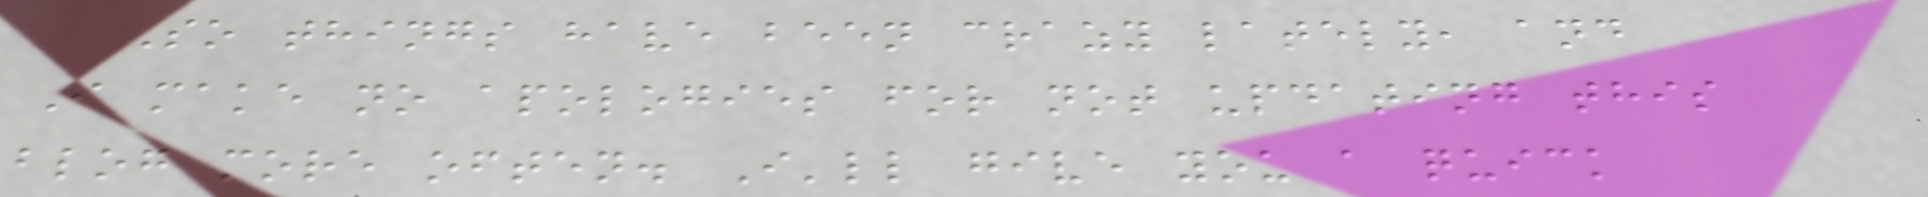So things have been crazy lately, and
I make no apologies for not updating this
blog more often. I'll give you a quick
